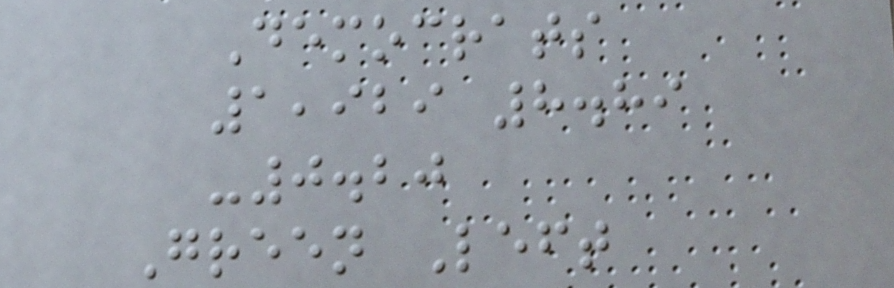Democrats
1,929 8.89
-0.20
Green Left
